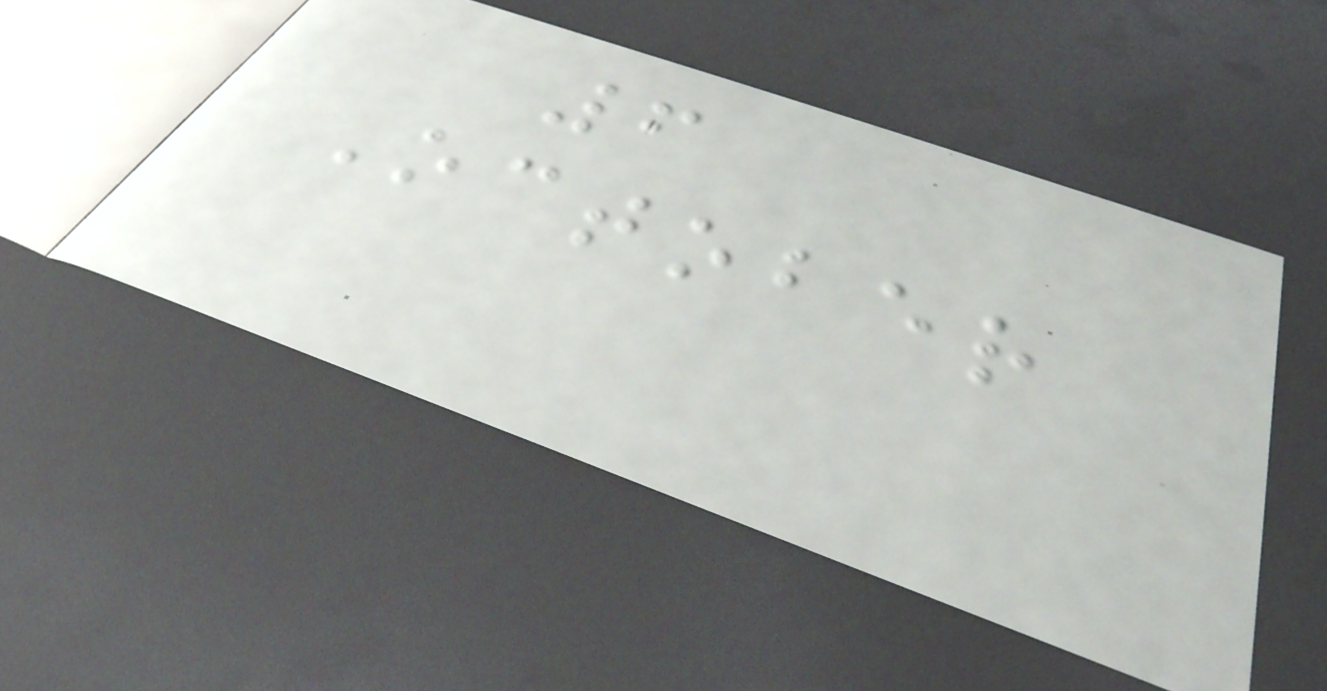6
October
